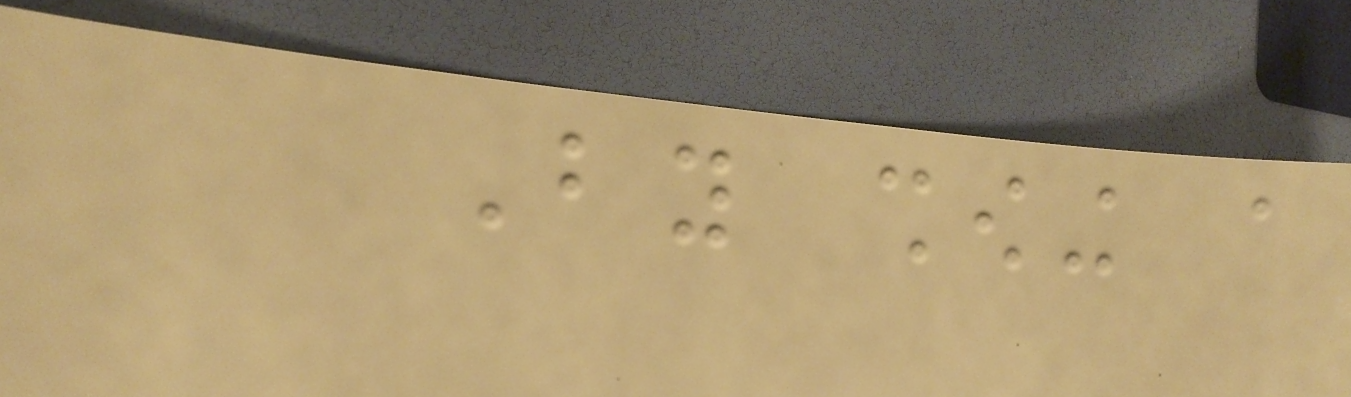By showing a
